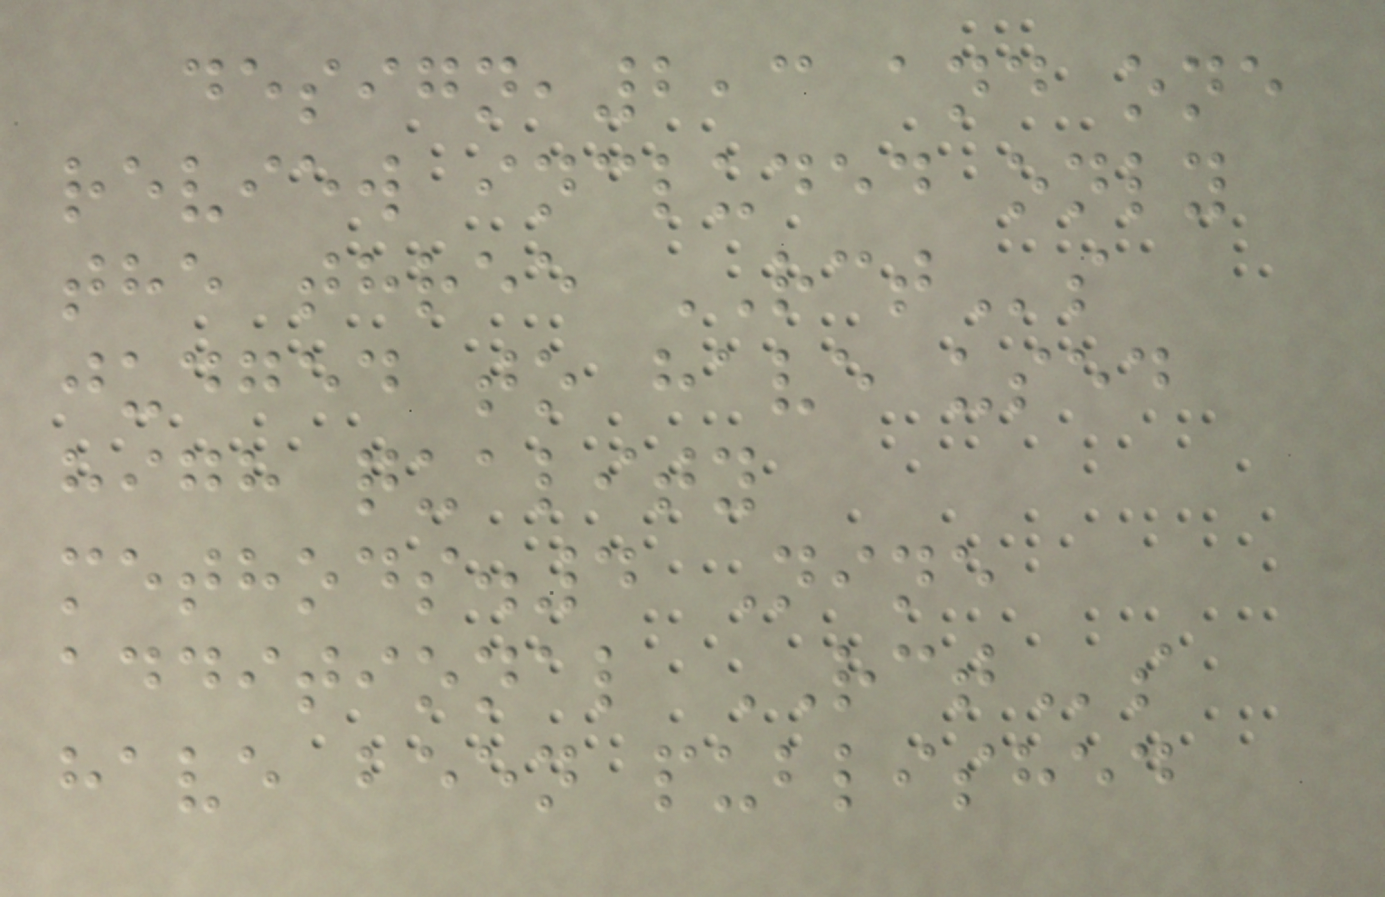design,2,3 and one
review included only
the three RCTs
judged to have used
high quality
methods.4 Nine
additional RCTs
have been published
